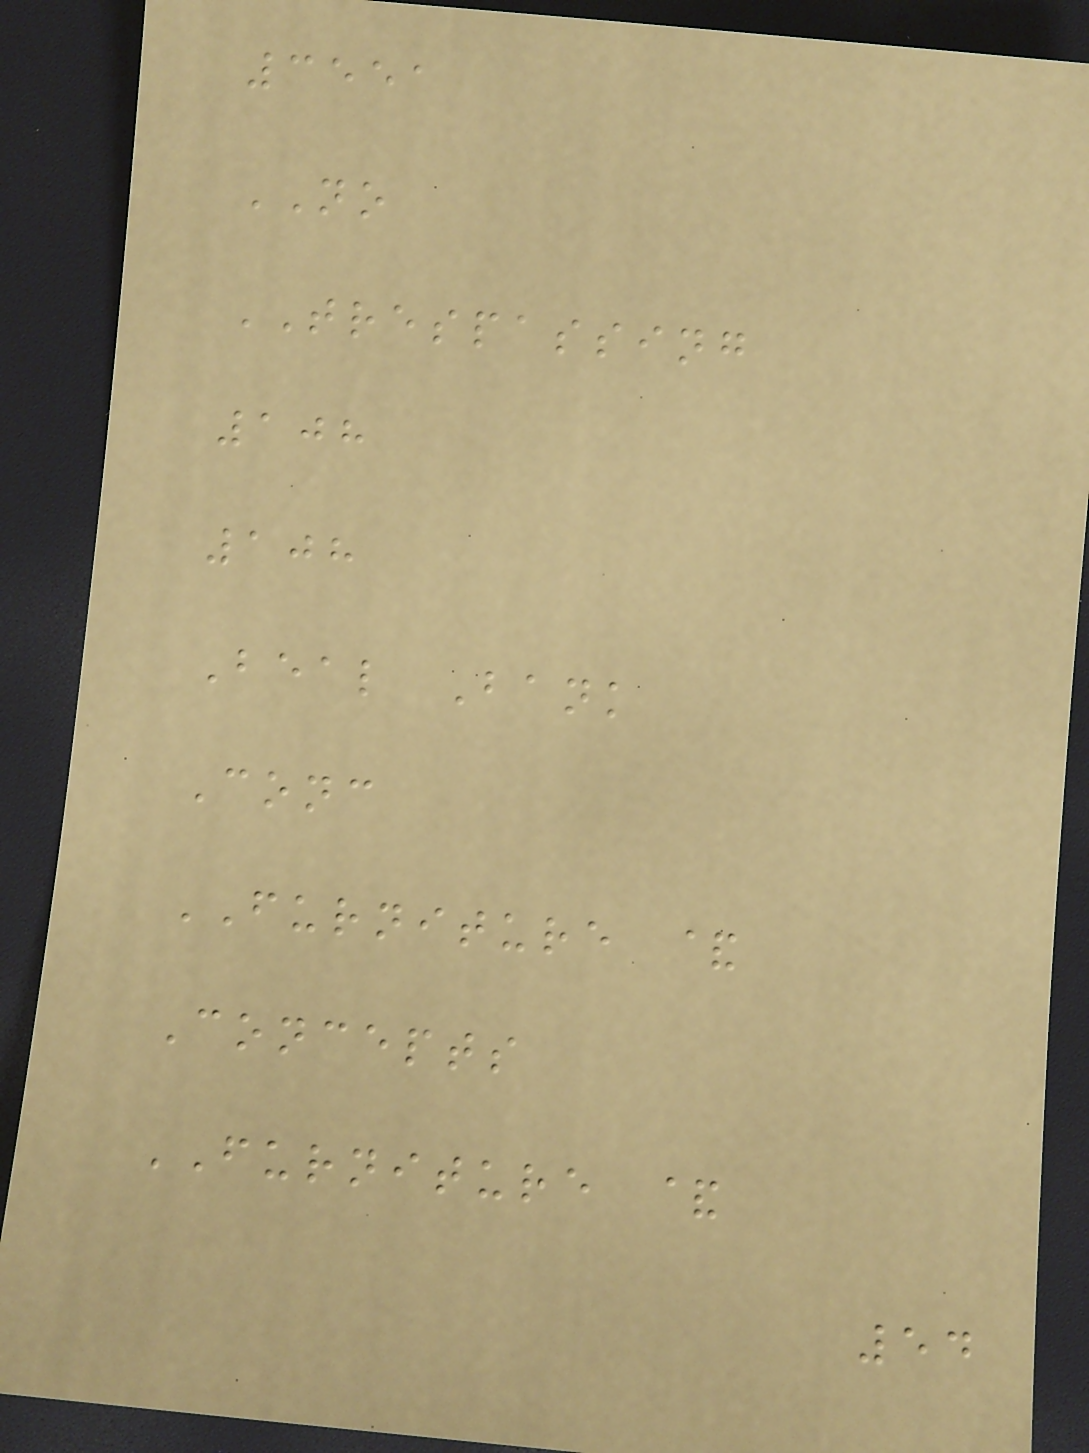3551
NO
TRESPASSING
108
108
Beal Bank
Conc
FURNITURE &
Concepts
FURNITURE &
54
